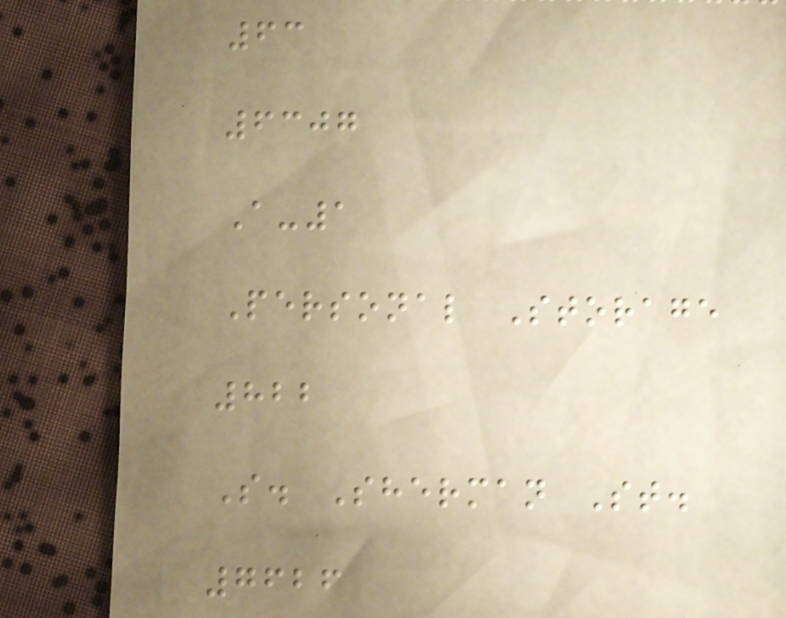63
6307
A-1
Personal Storage
822
S. Sherman St.
7626
